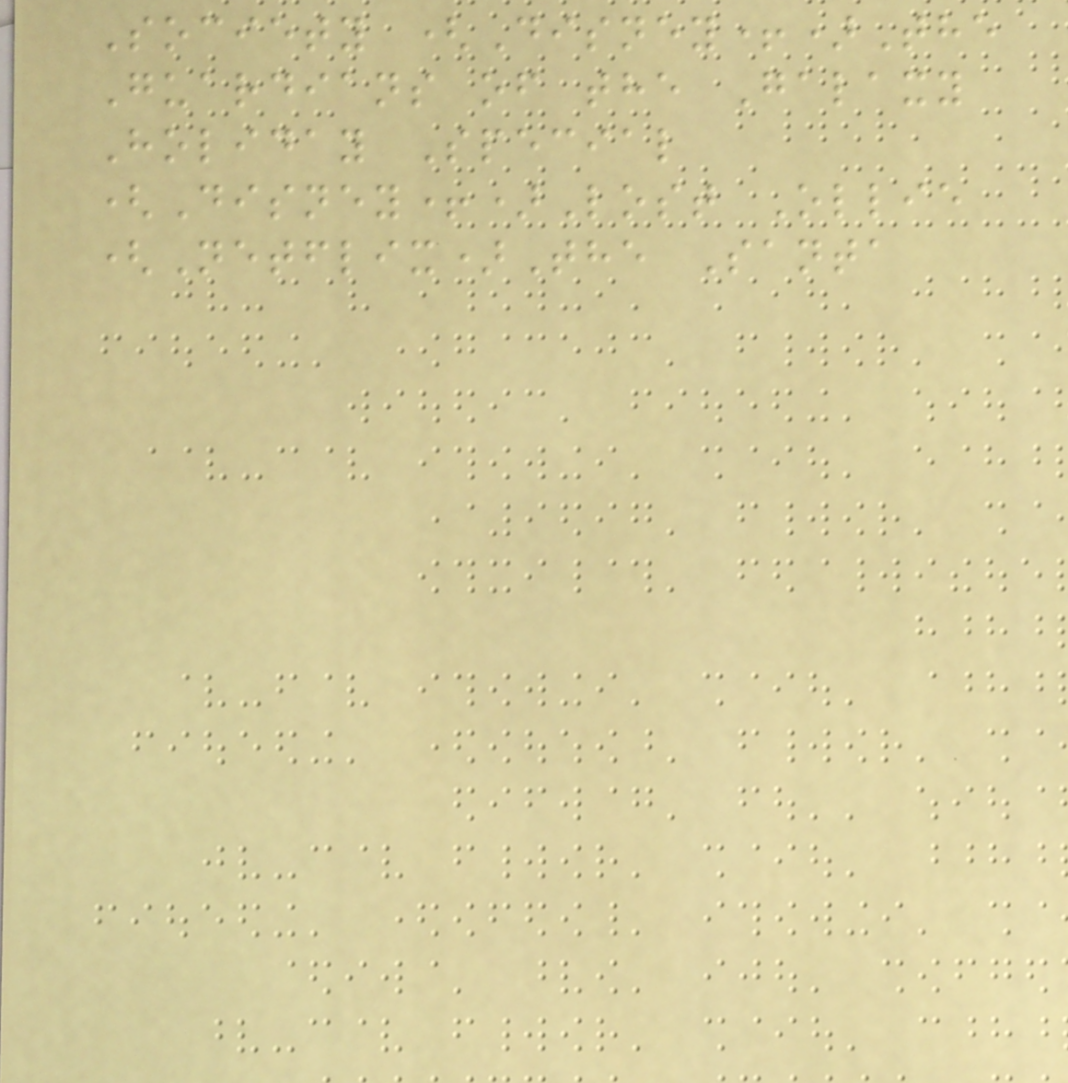Society (Disney+)The
Guardians of the Galaxy
Holiday Special
(Disney+)Lost Ollie
(Netflix)The Santa
